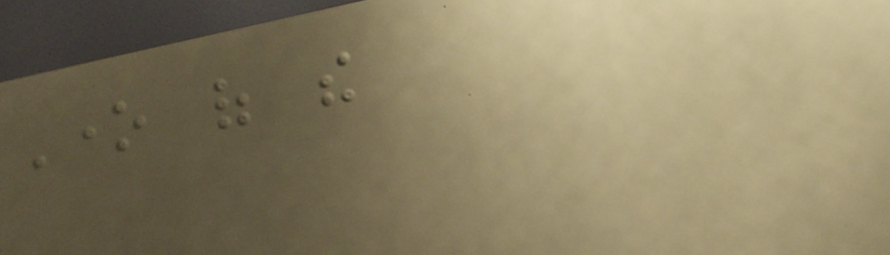One of the
